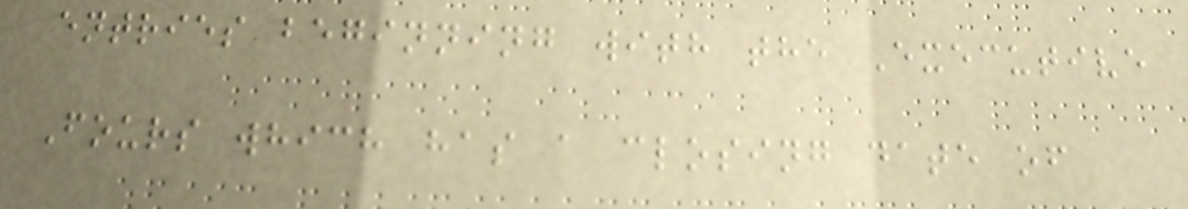entries beginning with the Executive
Fours which has a closing date of
